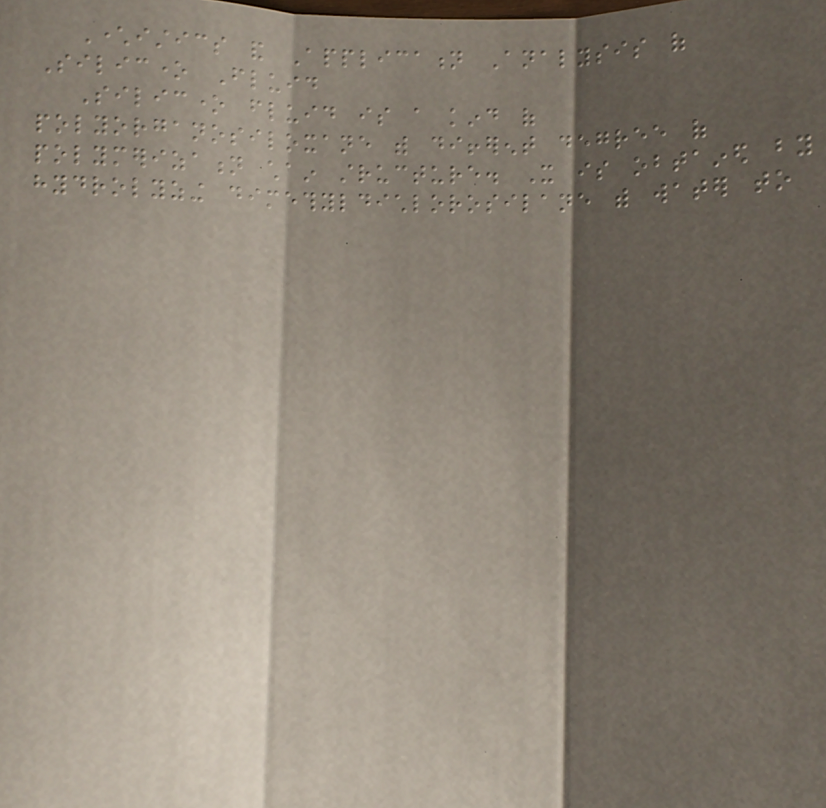Characteristics and Application Analysis of
Silicone Fluid
Silicone fluid is a kind of
polyorganosiloxane with different degree of
polymerization chain structure. It is obtained by
hydrolyzing dimethyldichlorosilane with water to
